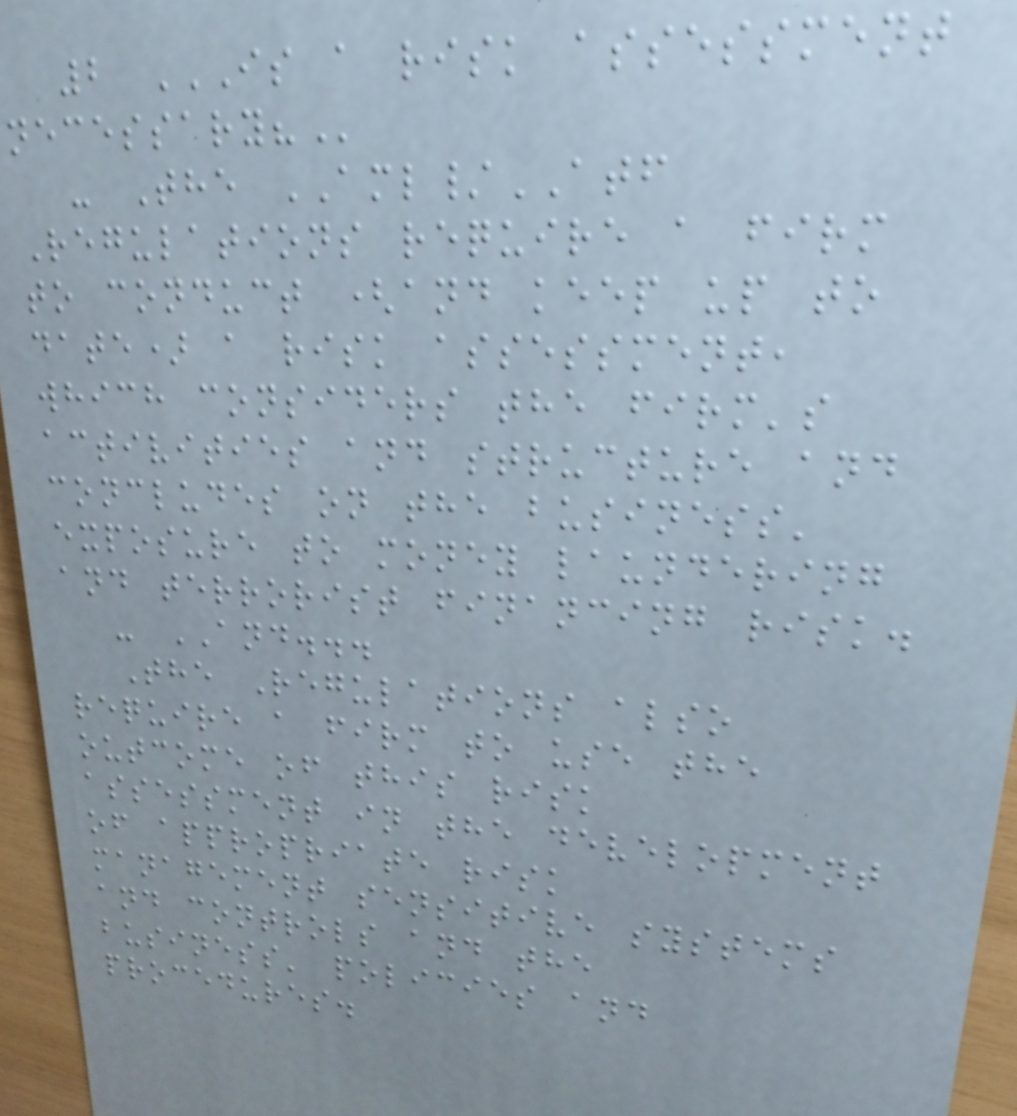2 IS A RISK ASSESSMENT
NECESSARY?
- The AML/ATF
Regulations require a firm
to conduct (and keep up to
date) a risk assessment,
which considers the firm's
activities and structure and
concludes on the business'
exposure to money laundering
and terrorist financing risk.
- AND...
The Regulations also
require a firm to use the
outcome of this risk
assessment in the development
of appropriate risk
management sensitive systems
and controls and the
business' policies and
procedures.
